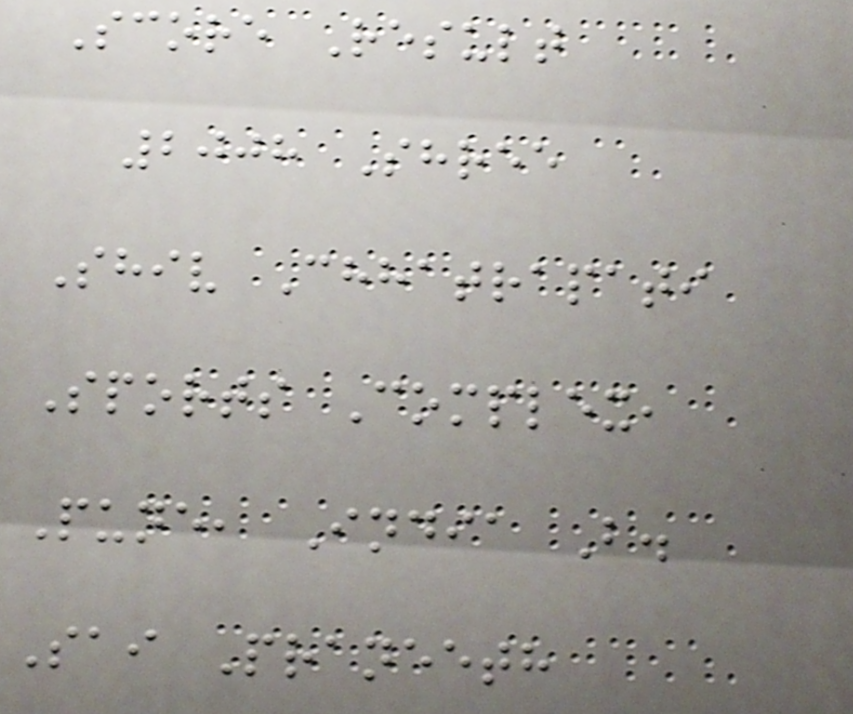Score Result
2008 Shree
Shiv Chhatrapati
Sports Complex,
Pune, India B.
Sai Praneeth
